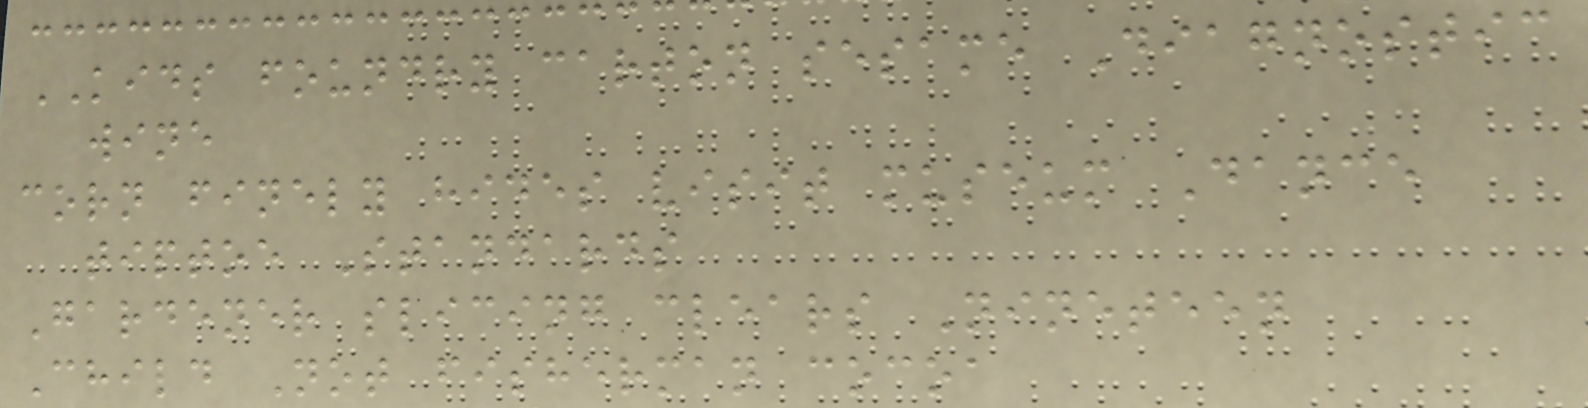KIDS foundry carton sesame Diagnostic
wine
corn finely hides visit museum Dance
tiptoe Standards
Gardener slicing clears Nineteen
Child Not fisherman cocoa
